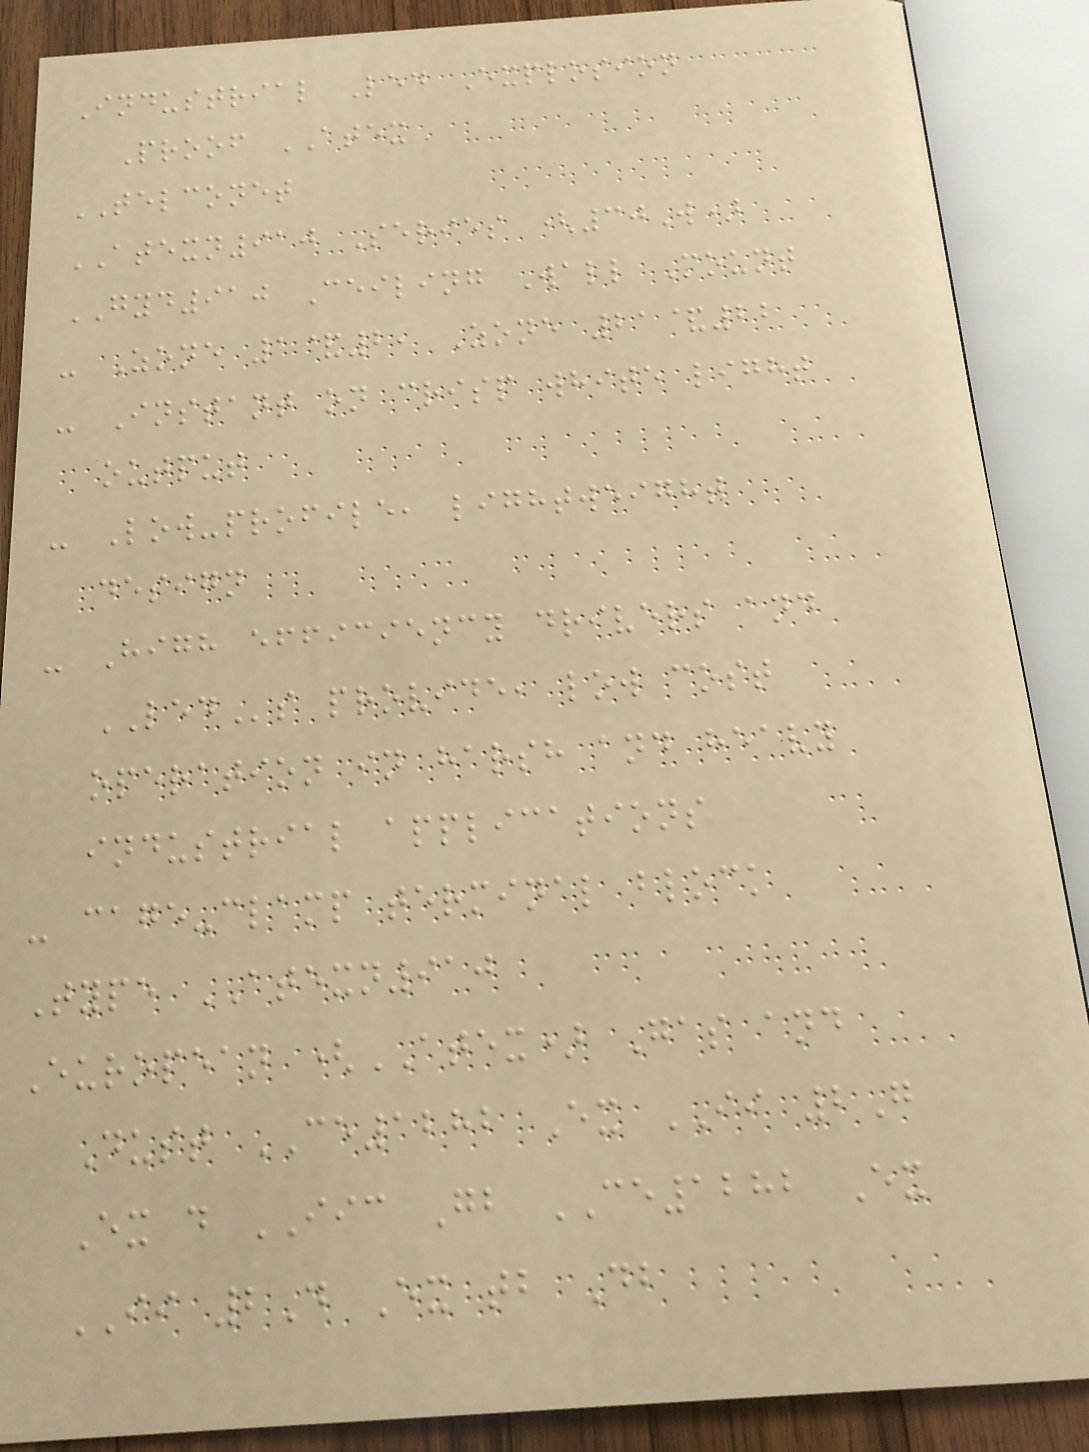Industrial Led Explosion
Proof ATEX
TELCONET
ATEXN910 Series (30W)
GYD910 Ceiling Wall Mount
- Zone 1&2, Zone 21&22
- Instant on crisp white light
output
- Low-profile, lightweight
design
- High efficiency drivers and
LEDs provide, low cost
operation in harsh and heavy
industrial applications
- cage-clamp terminal block
Type ATEXN910
European (ATEX) Gas and
Dust CE1282 Ex II 2G
Ex d IIC Gb CE1282 Ex
II 2D Ex tb Db
